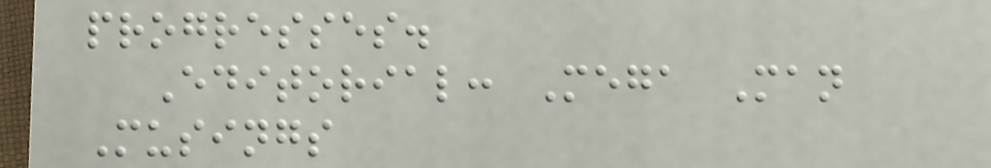progresses.
Editorial: Mega Man
Musings
